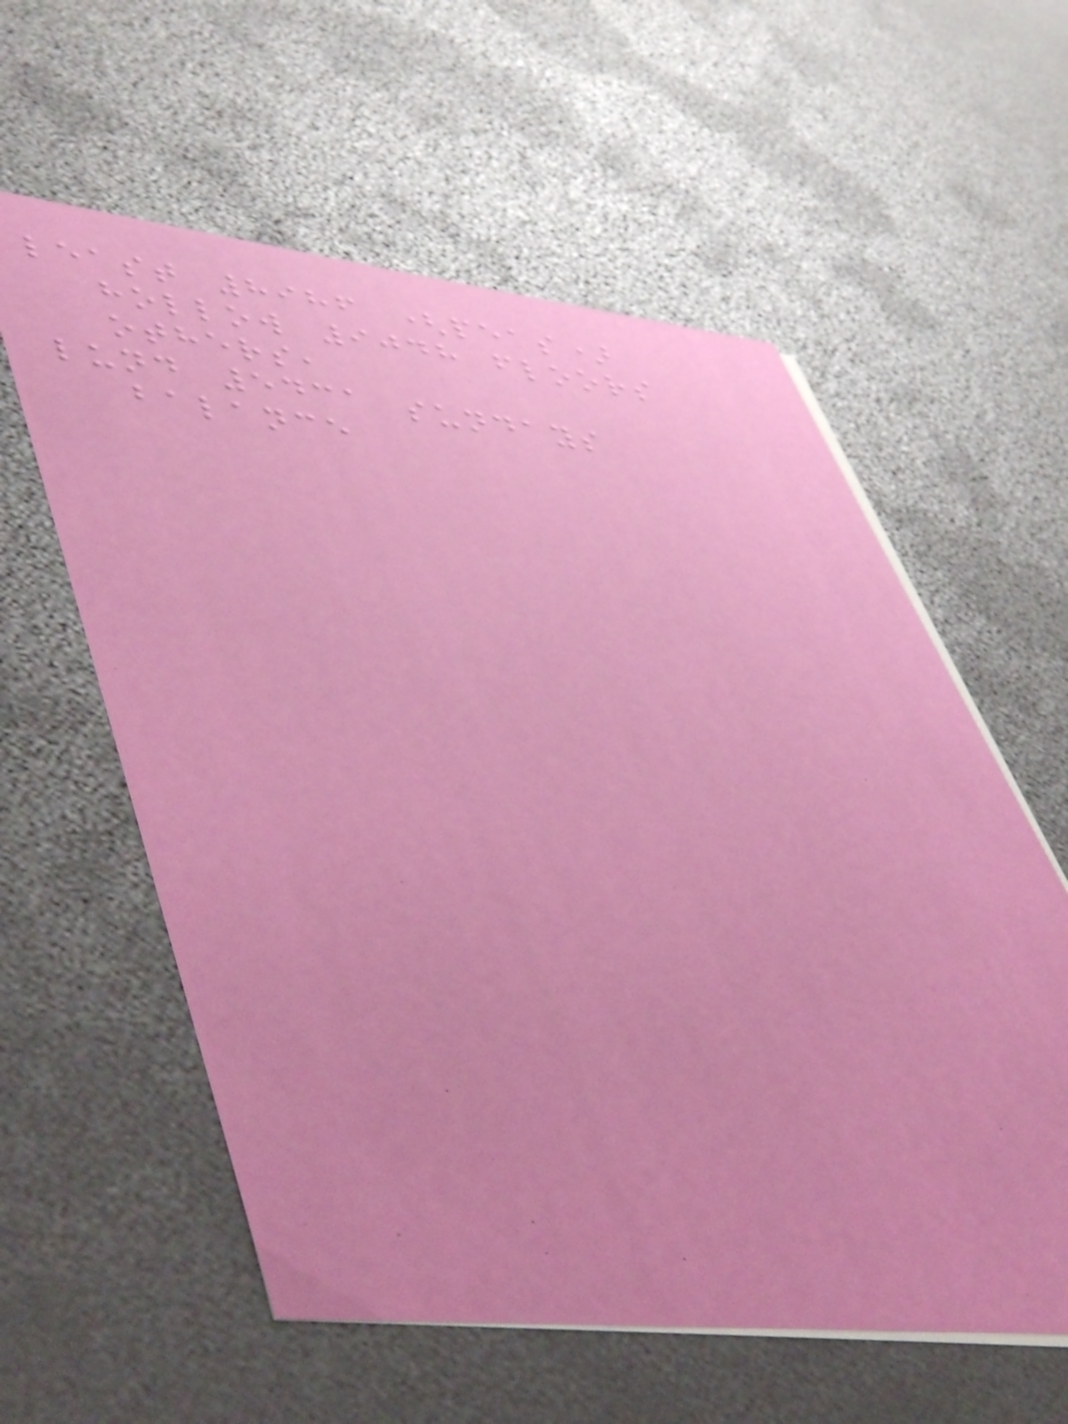least 8986 (peas)
hollow 9048 floors
others,
lund 5431 sundays
balance
